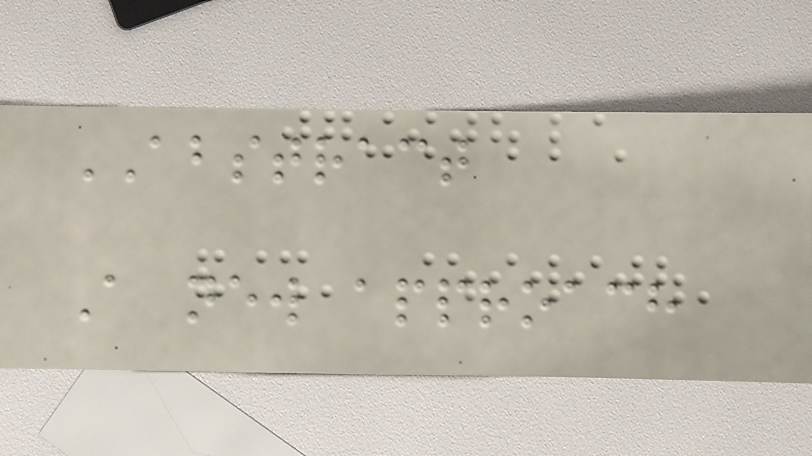ABSTRACT
A new approach
